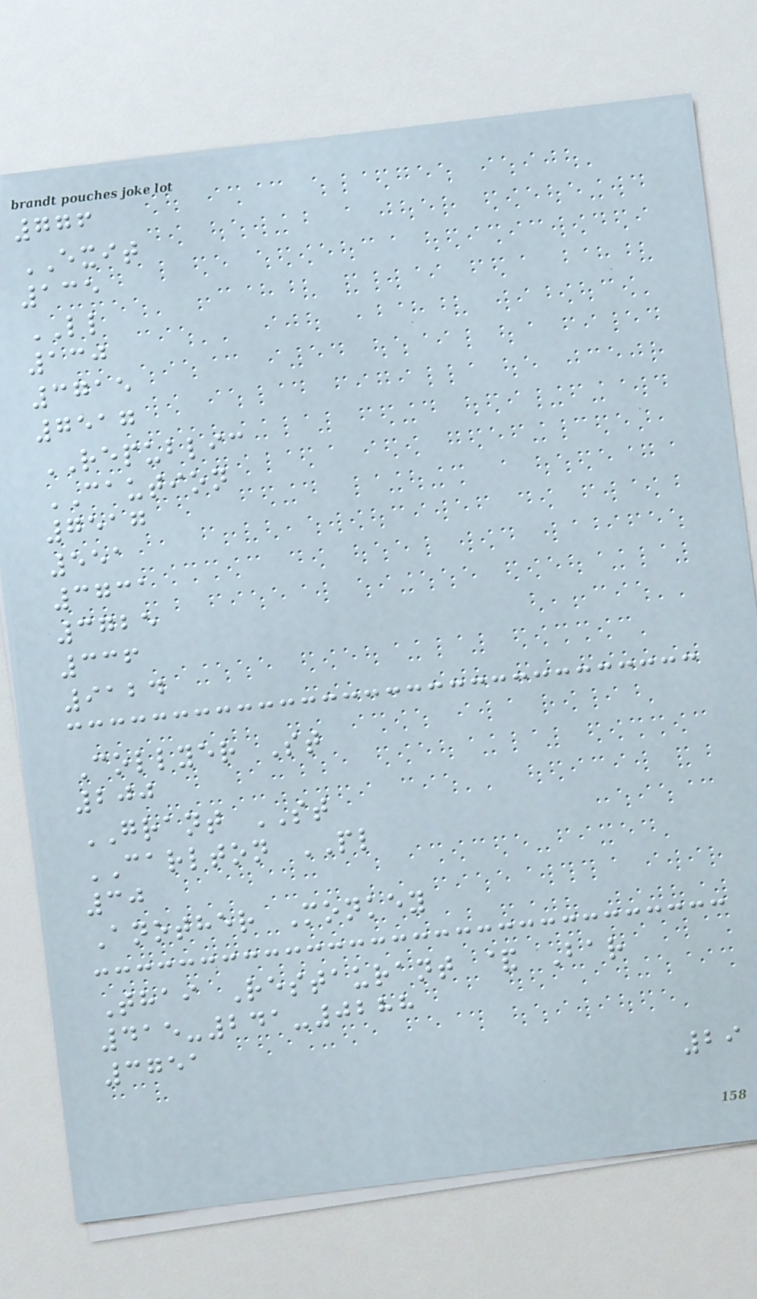776
EXIT
135
LL
130
3715
7517
REPUBLIC
CAUTION
7517
551
3731
3725
336
9124
Collyer St
200
GRANT ST
CARLTON PL
30
Another Monkey
Thai Restaurant & Bar
415-241-0288
3751
29
